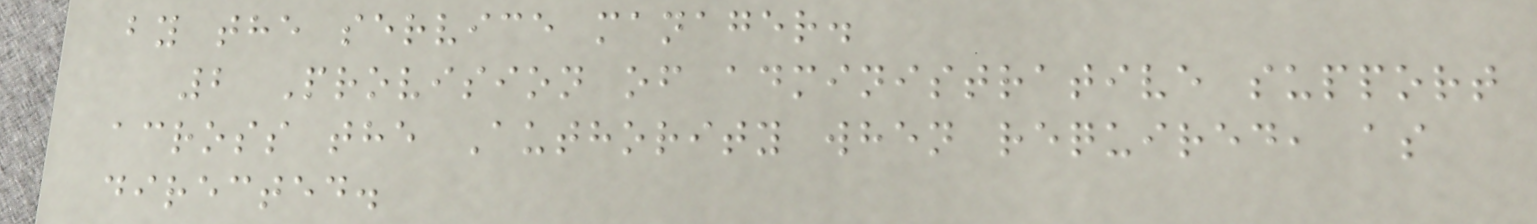by the service manager.
2 Provision of administrative support
across the Authority when required, as
directed.
